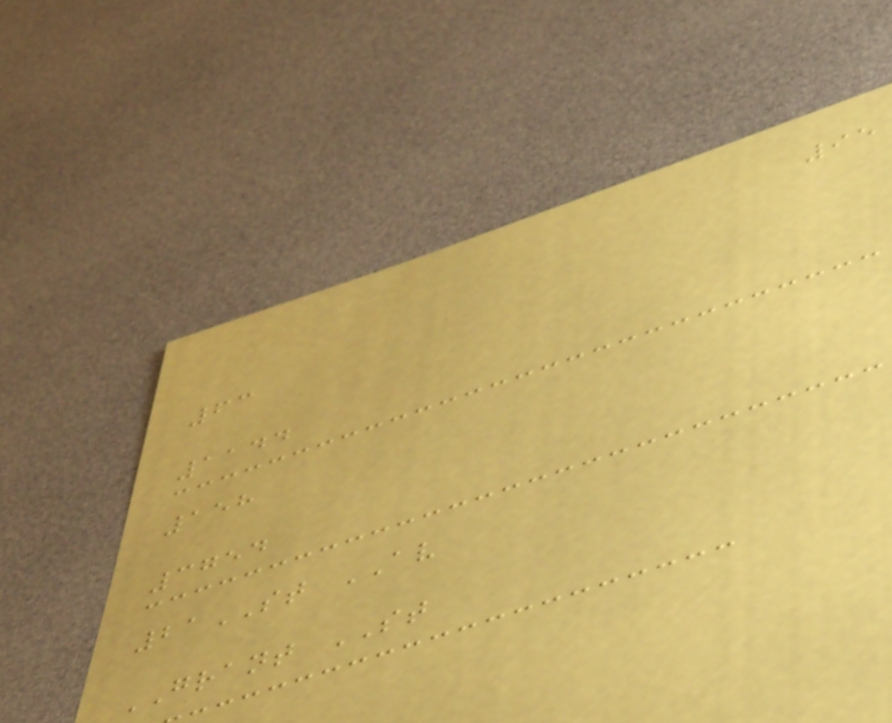95
63
1144
158
3754
21ST AV
GRANT ST
